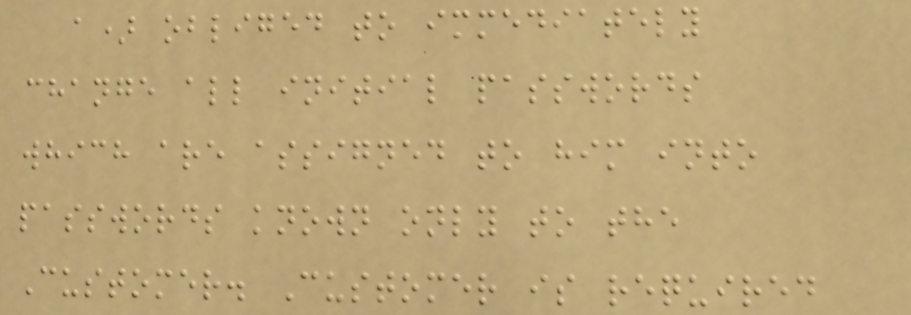a) obliged to immediately
change all initial passwords
which are assigned to him into
passwords known only to the
Customer. Customer is required
